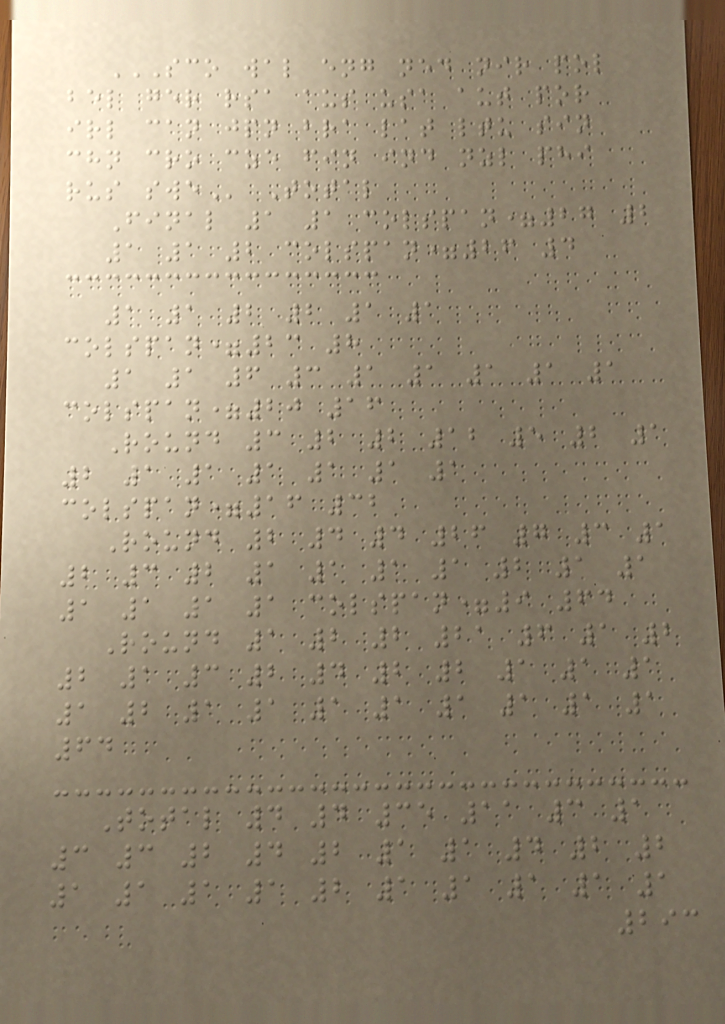SCO WAL ENG NED NIR POL
BEL GER RSA AUS USA AUT POR
IRL CAN JPN BRA LAT LTU SIN
CHN CRO CZE FIN IND NZL PHI
RUS SWE Total
Final 1 1 colspan=27 2
1 1 2 colspan=26 4
1 1 2 2 1 1
colspan=23 8
1 1 6 3 1 1 1 1 1
colspan=20 16
Round 3 2 2 12 5 2 1
2 1 1 1 1 1 1
colspan=16 32
Round 2 4 4 26 7 3 1
2 3 2 1 1 1 1 2 1 1
1 1 1 1 colspan=9 64
Round 1 2 2 21 6 1 2
2 1 3 2 4 2 2 1 1 1
1 2 1 1 1 1 1 1 1 1
64
Total 4 4 35 11 3 1
3 3 2 4 2 1 1 4 2 2
1 1 1 1 2 1 1 1 1 1
293
